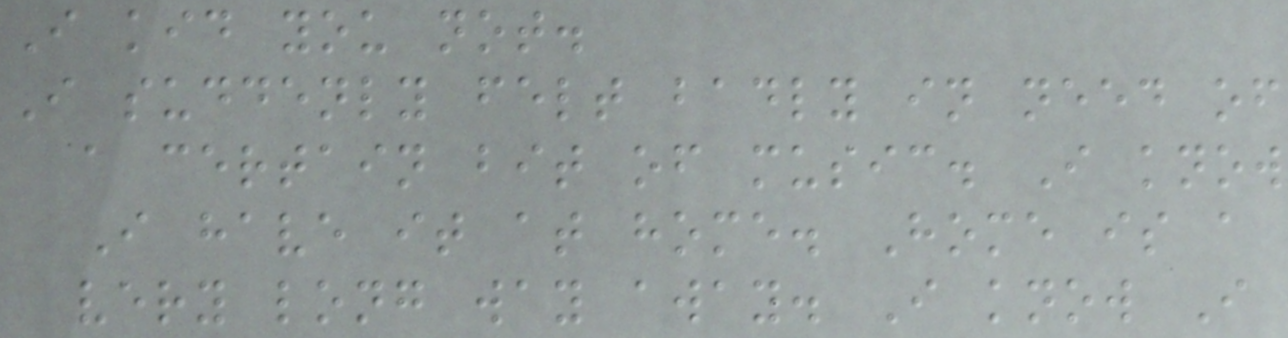I kid you not.
I suddenly felt badly in need of
a certain bit of music. I know
I have it at home. Home is a
very long way away. I know I
